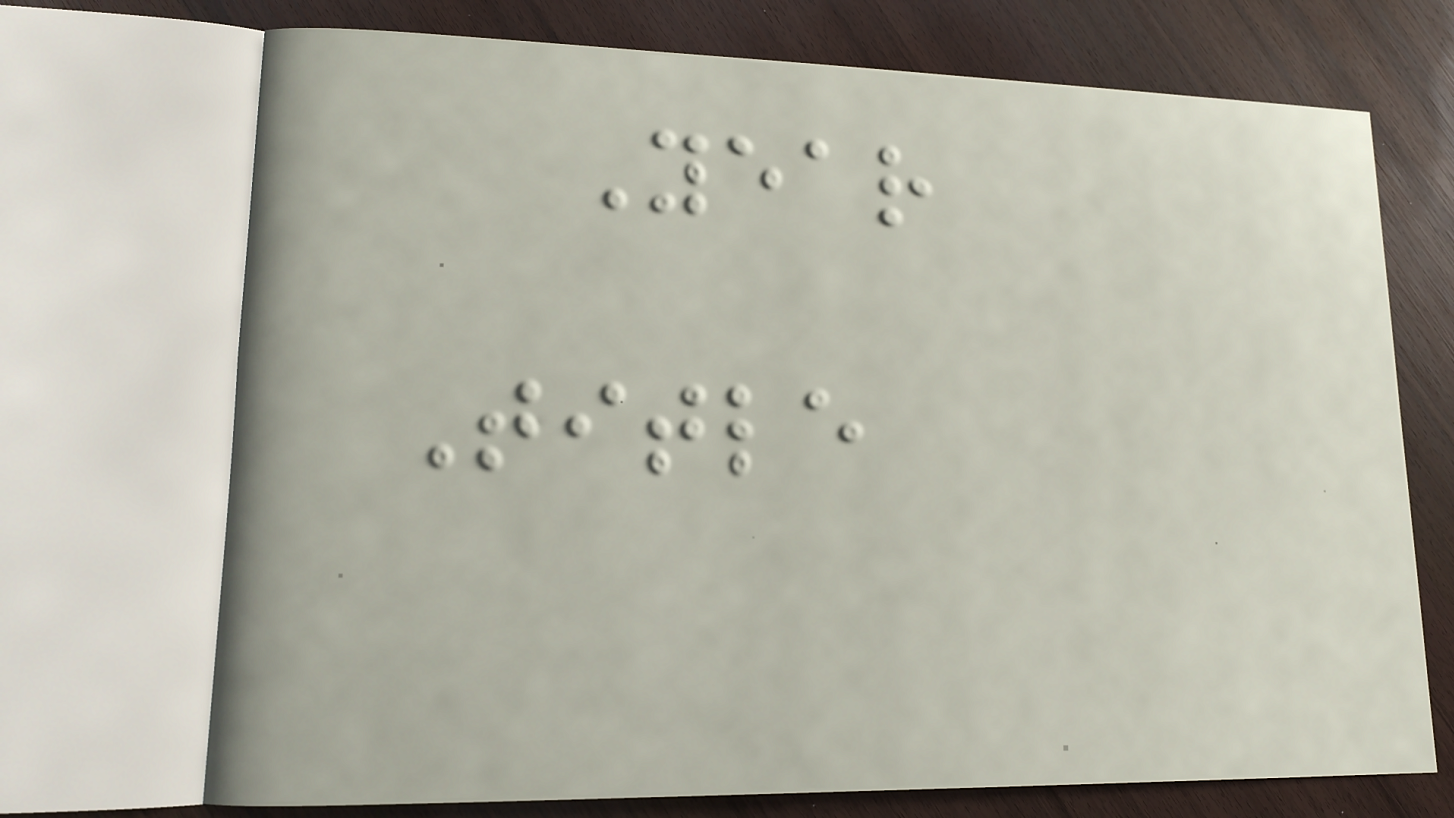Year
Title
